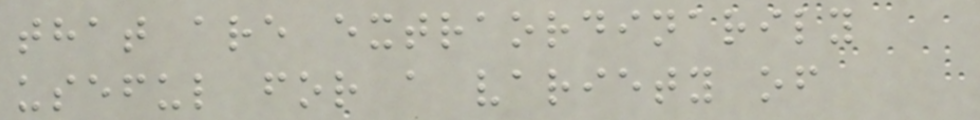that are extraordinarily
useful for a variety of
